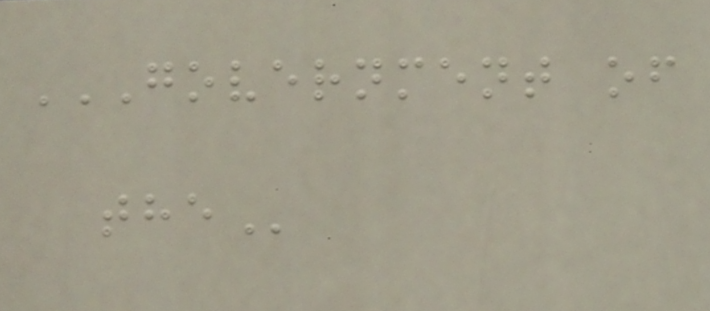GOVERNMENT OF
THE
